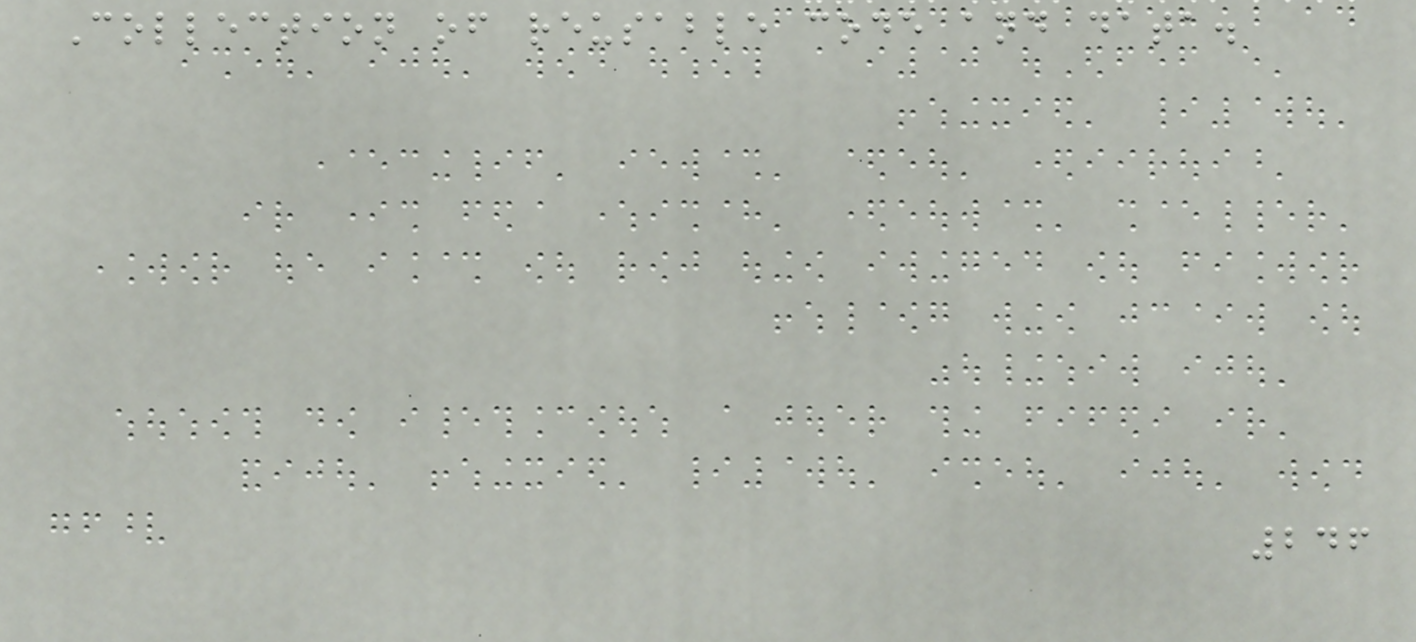Collection of reusable code and data.
246
